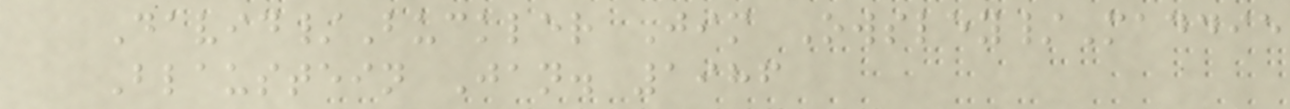David/Buckler Jim Owsley/Maddie
Blaustein Jan. 1986
